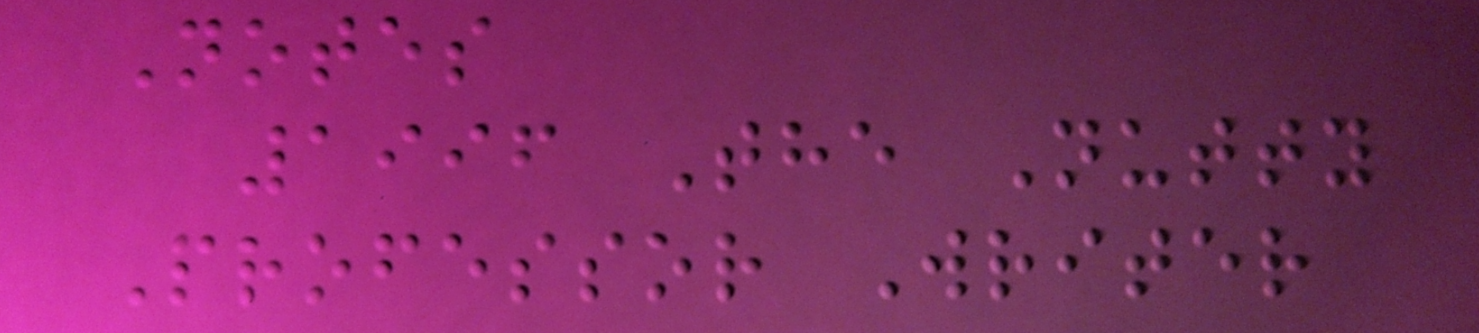Notes
1996 The Nutty
Professor Writer
